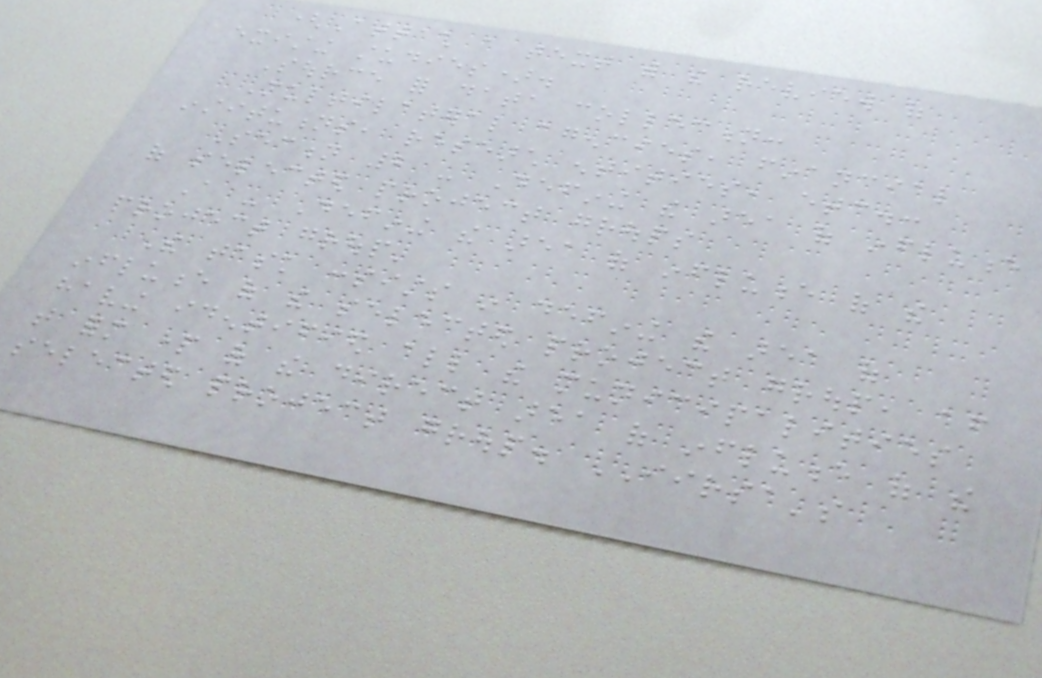(Attach a text with the review of
existing studies).
Source for data collection:
Multilateral agencies, financial
institutions, research entities, etc.:
Section 2 - Defining the area of influence
of selected project groups
A - Defining the area of influence of the
project group'
The task consists in defining the area of
influence of the selected project group, after
having identified all the municipalities
that form part of the direct area of influence of the
selected project group. IIRSA's
